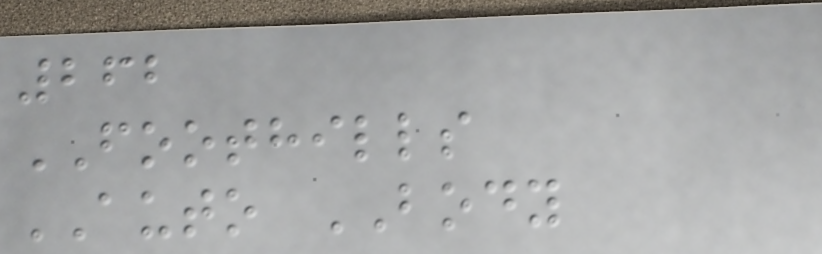262
FOOTHILLS
AUTO BODY
